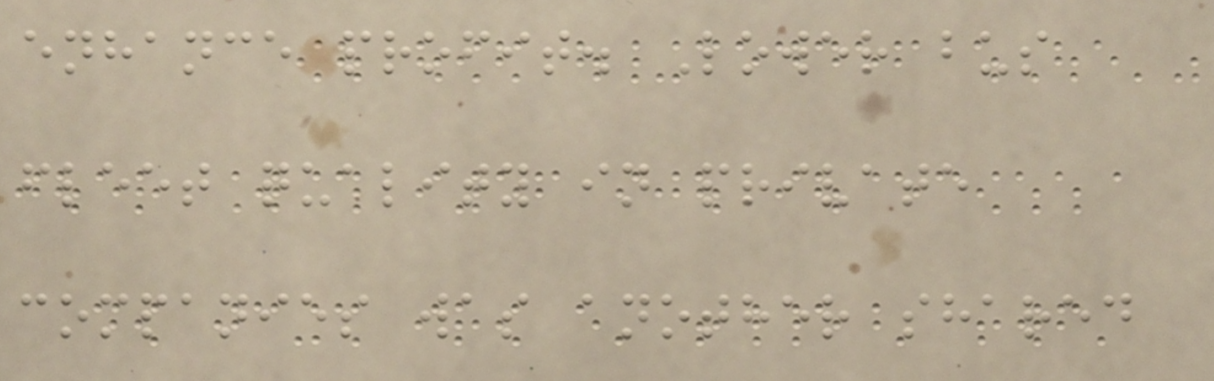enhance profit. Lower bus
fleet quality in private
companies was another shared
